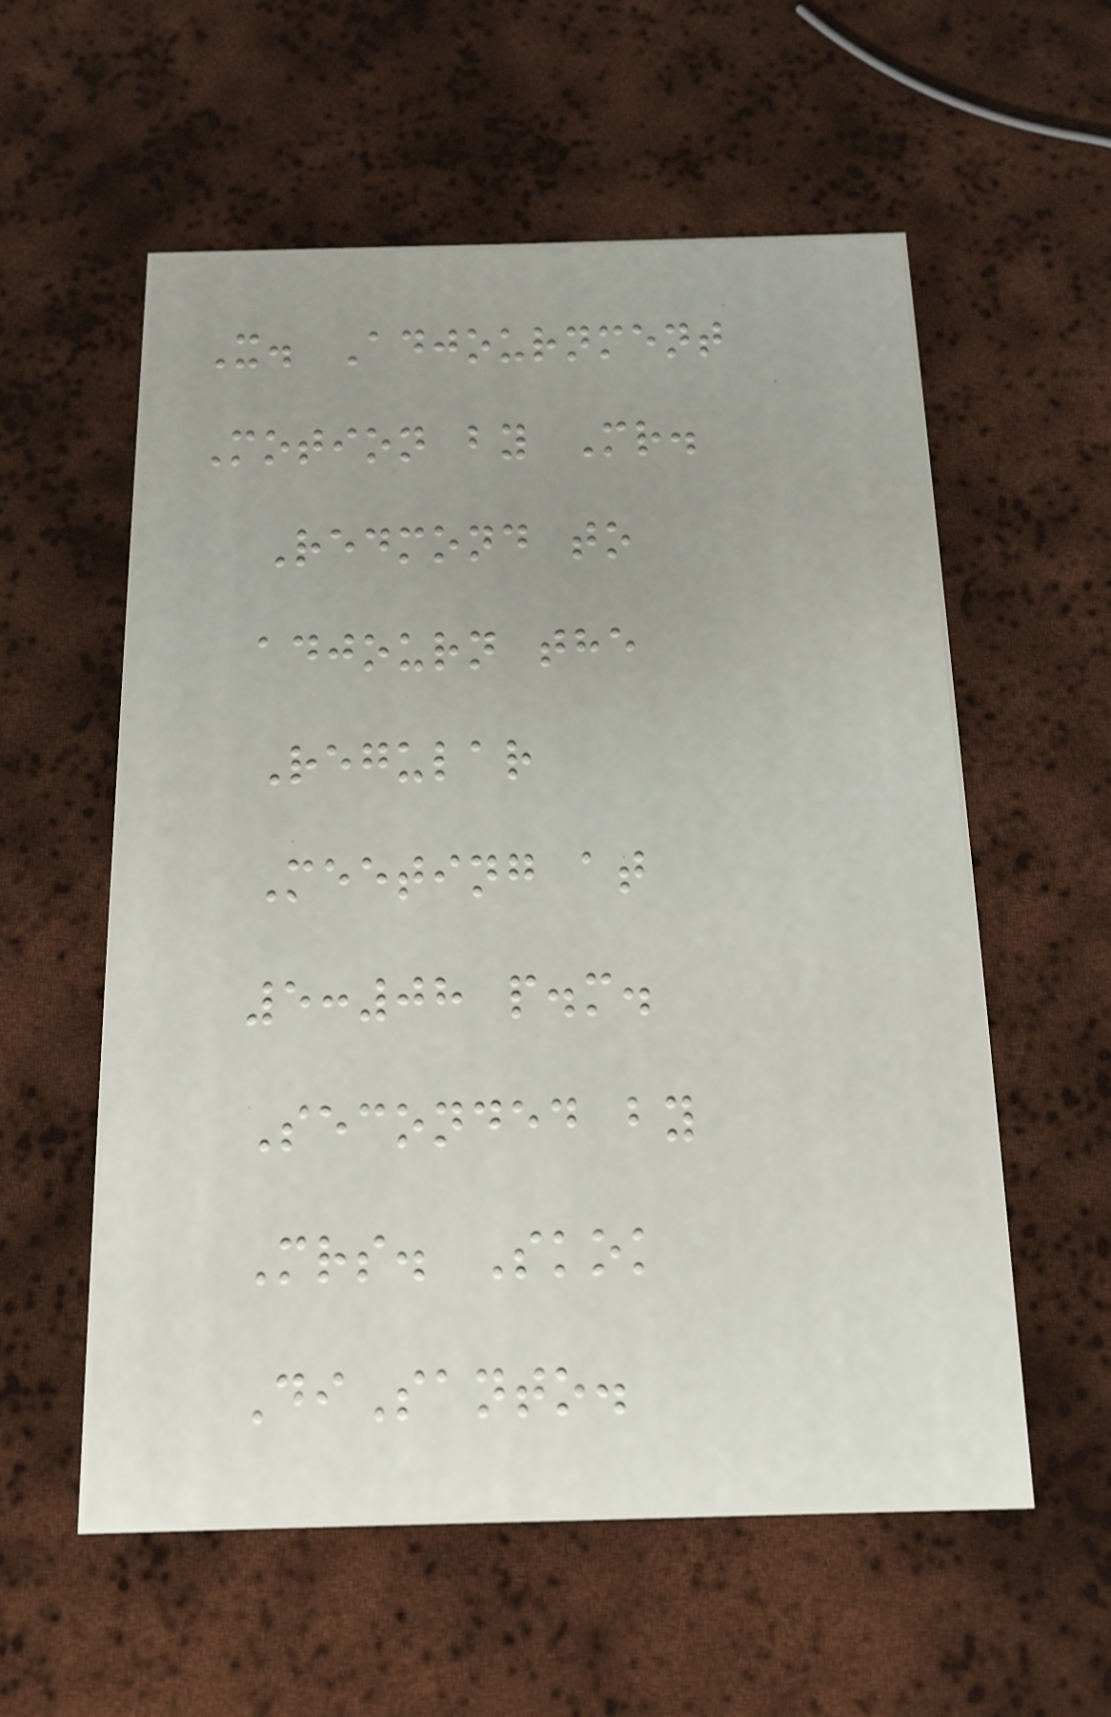X. Adjournment
Motion by Mr.
Redmond to
adjourn the
Regular
Meeting at
5:08 p.m.
Seconded by
Mrs. Skok
DiSanto.
